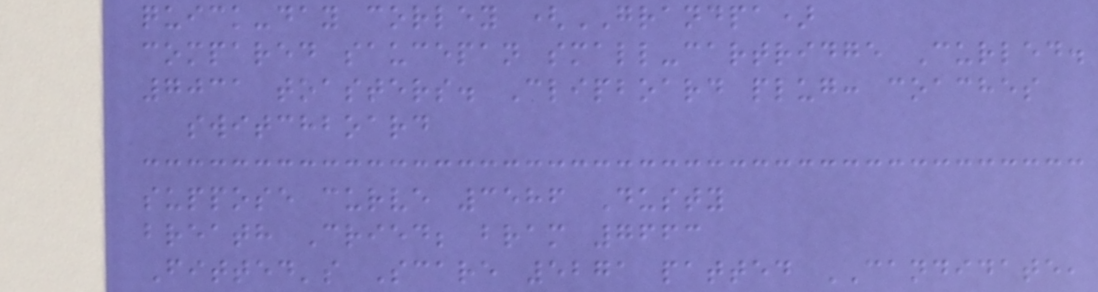quick-day corley (GRANDPA)
compared saucepan small-cartridge Curled.
7031 toasters. Clipboard plug: coaches
switchboard
suppose curve 3586 Dusty
breath Cried; bram 7663
Fitted's Scare 5271 patted CANDIDATE,
